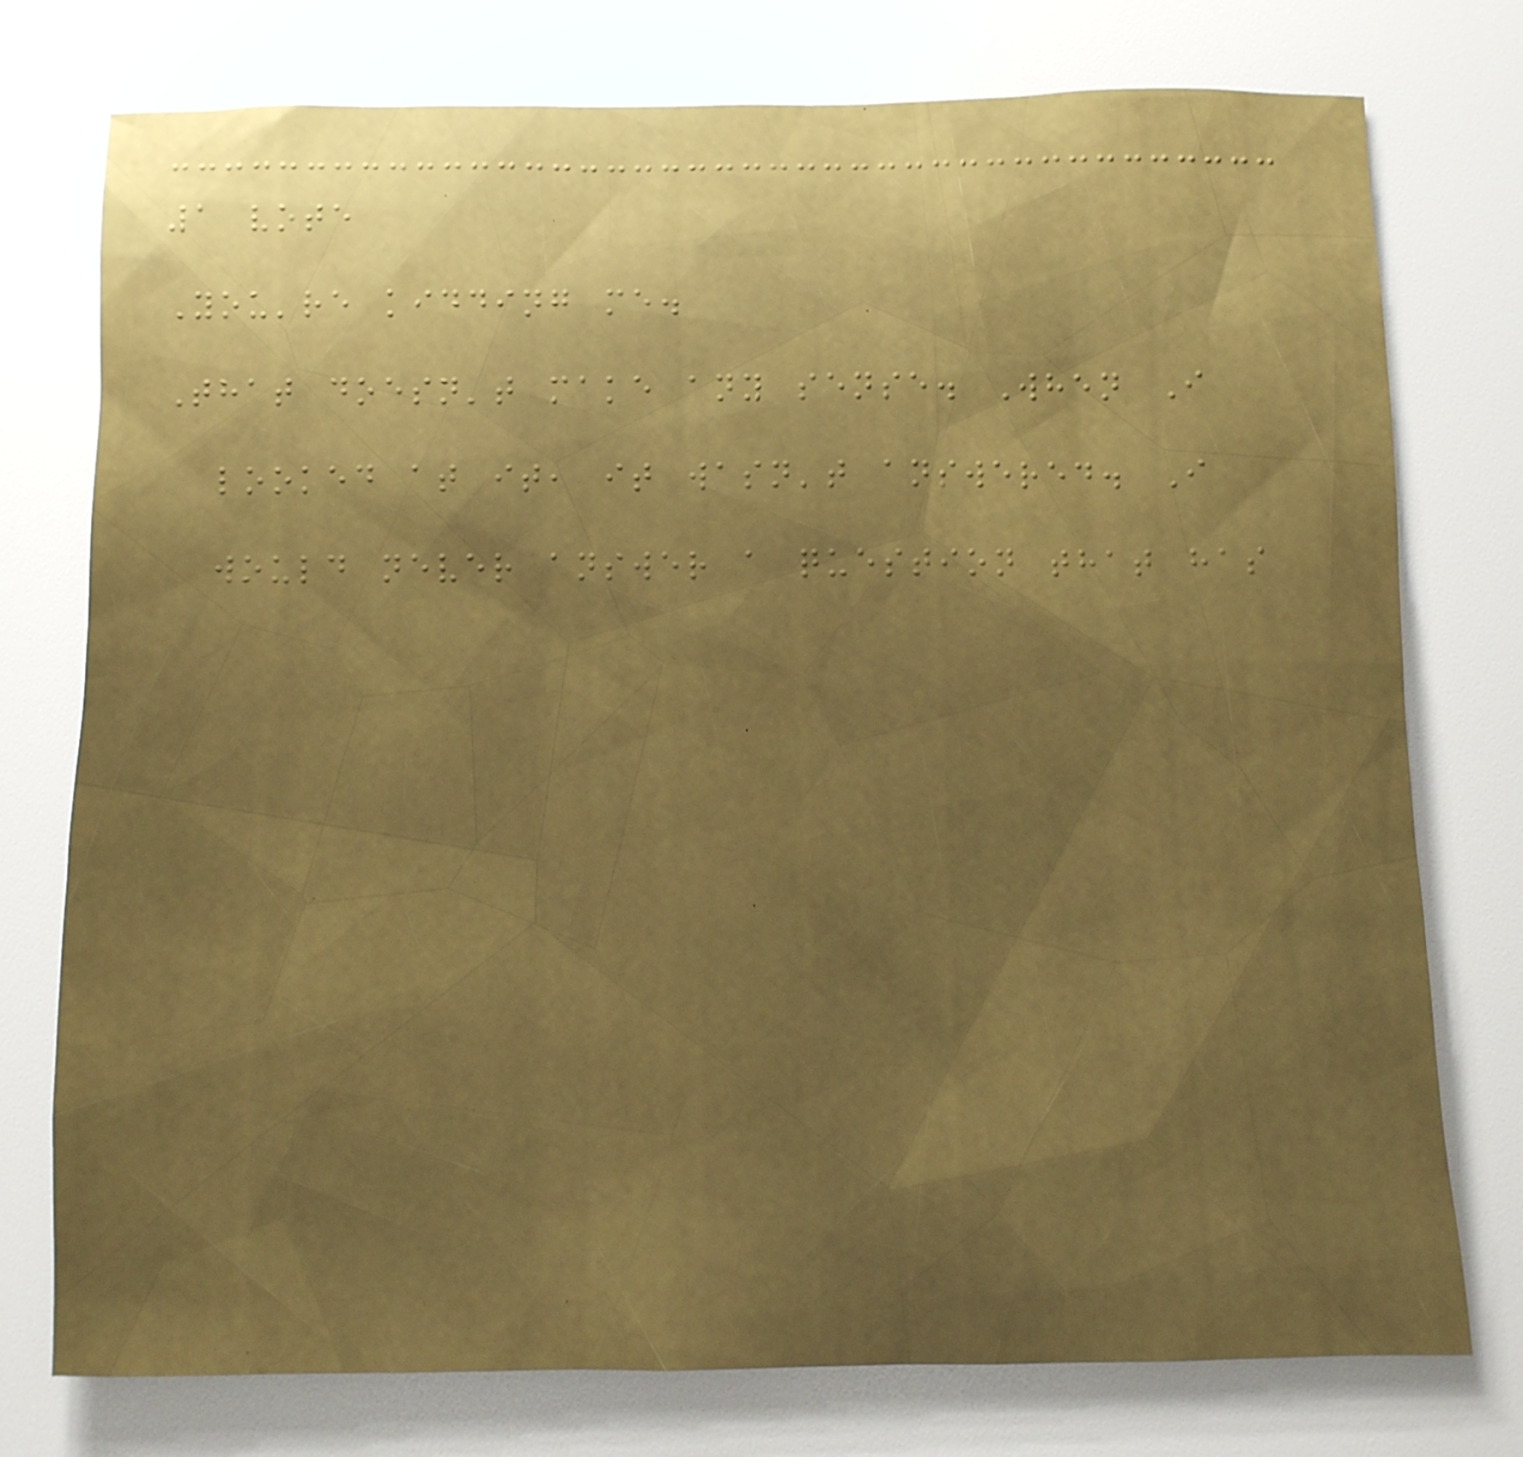1 vote
You're kidding me.
That doesn't make any sense. When I
looked at it, it wasn't answered. I
would never answer a question that has
